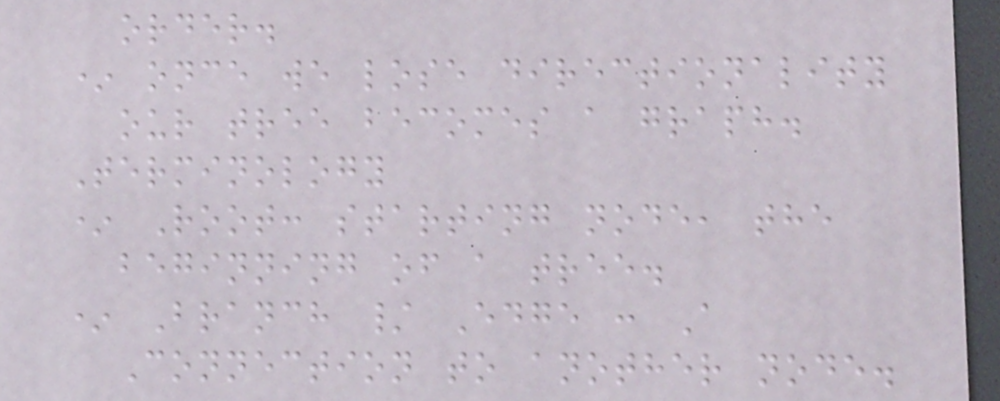order.
* once we lose directionality
our tree becomes a graph.
Terminology
* Root: starting node, the
beginning of a tree.
* Branch / Edge : A
Connection to another node.
